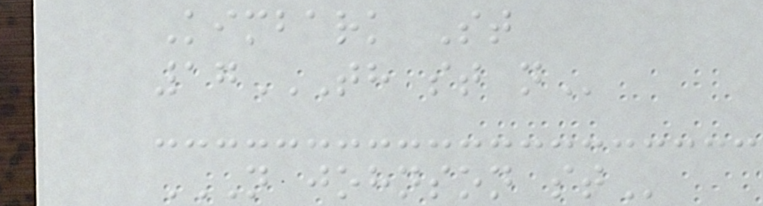Kimbark St
17TH ST N
N JOHNSON ST
